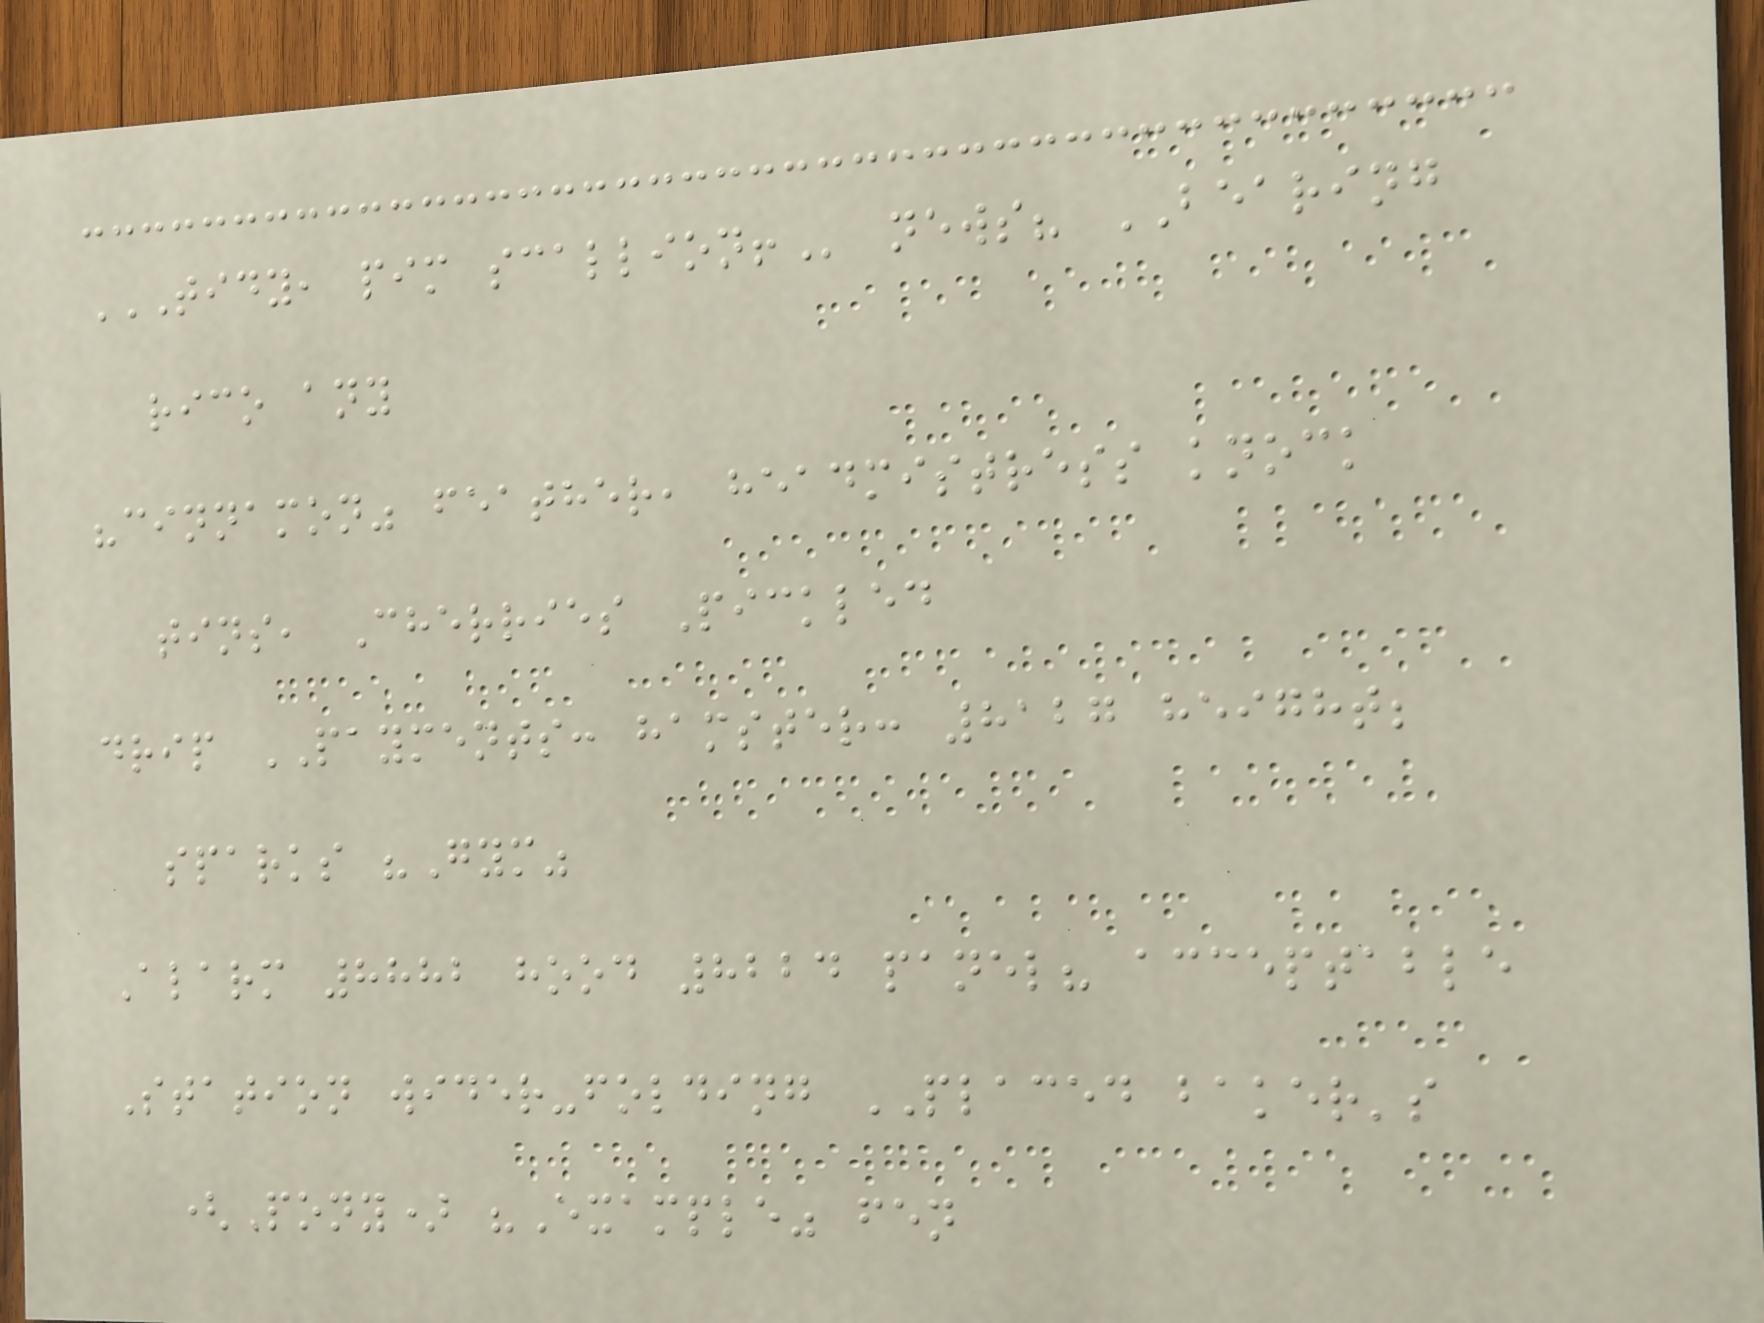TIDY, PIM SCALLION! news? BEARING
rico any
"cinnamon" feather, headmistress knock
tins, Cherries Pickled
drip PAYMENTS: hamster: 8127 height;
sparks "Gym"
Alarm 8882 hood 8224 panel? acceptable
Station wider-folding PLACED baker's
(Pony) "Example" fen
